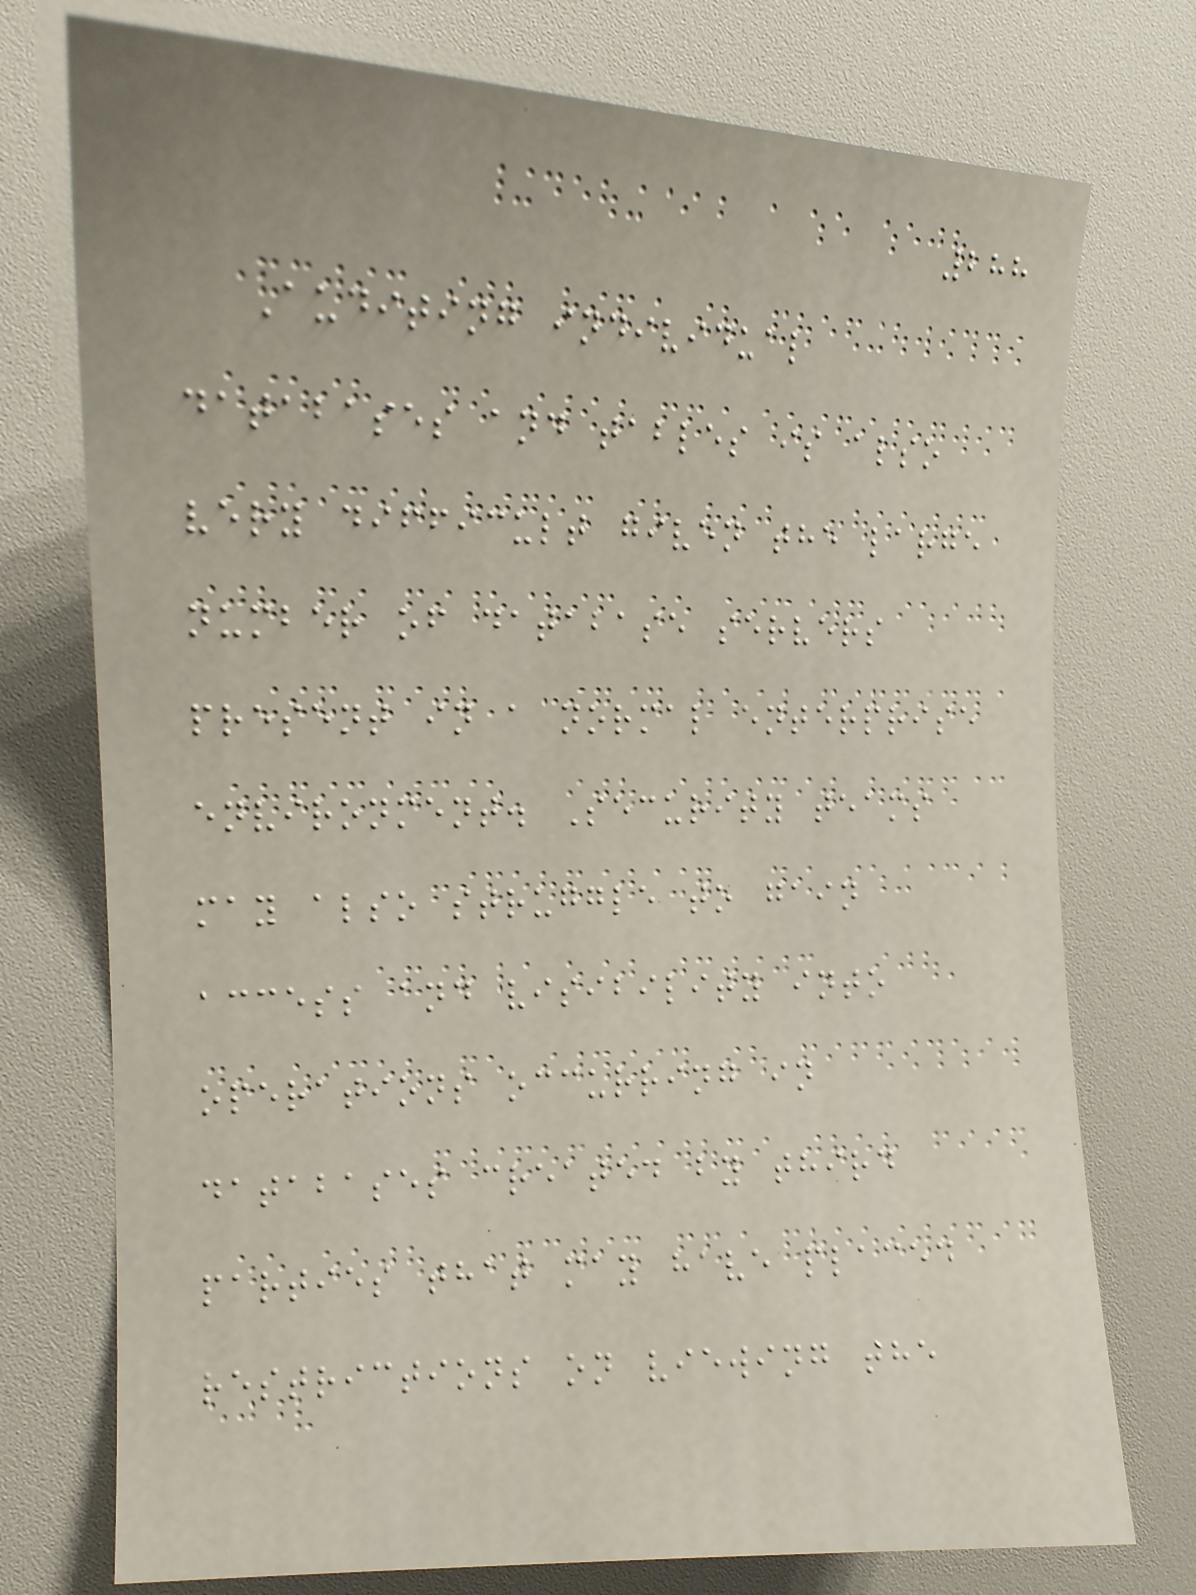288
Auditing individual
databases and tables is also
very difficult given the large
number of database servers
present in a normal enterprise
environment. Security teams
may also struggle to gain
access and visibility into
operations occurring in
databases created by third
parties that may have placed
restrictions on viewing the
